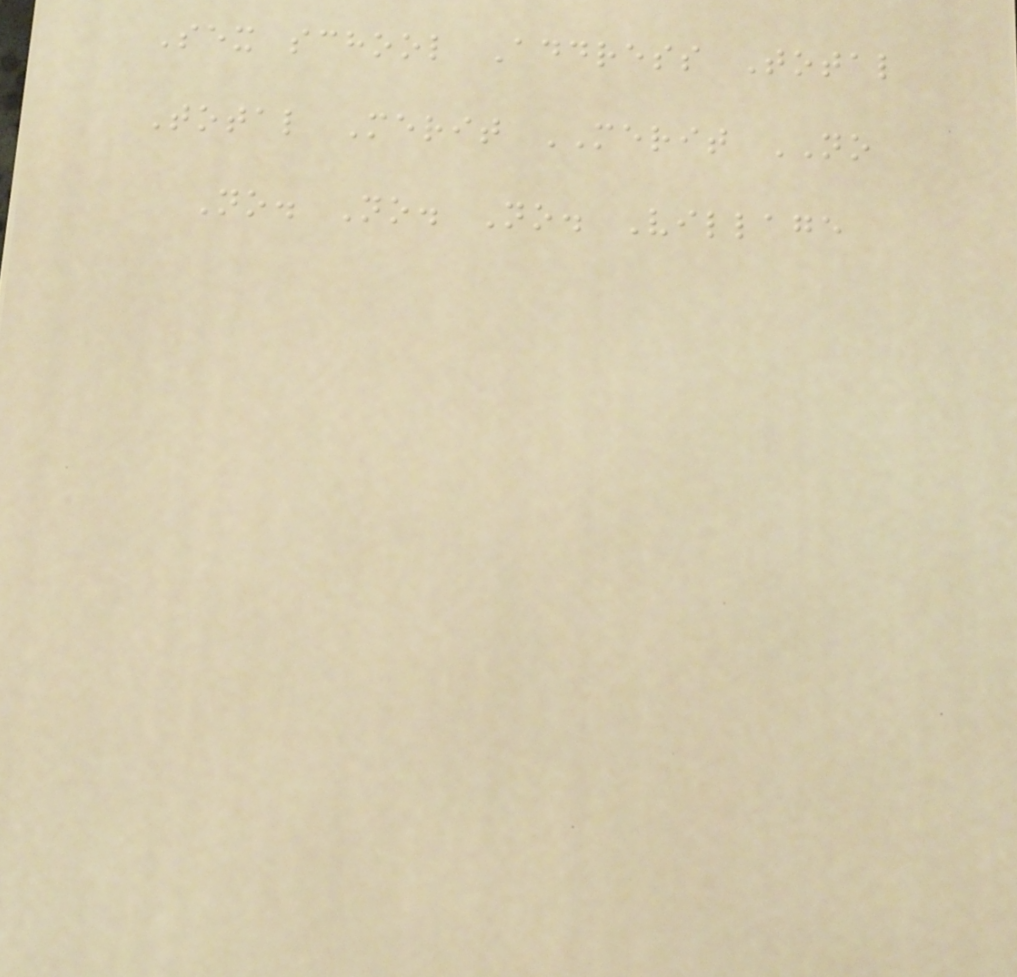Sex school Address Total
Total Merit MERIT NO
No. No. No. Village
